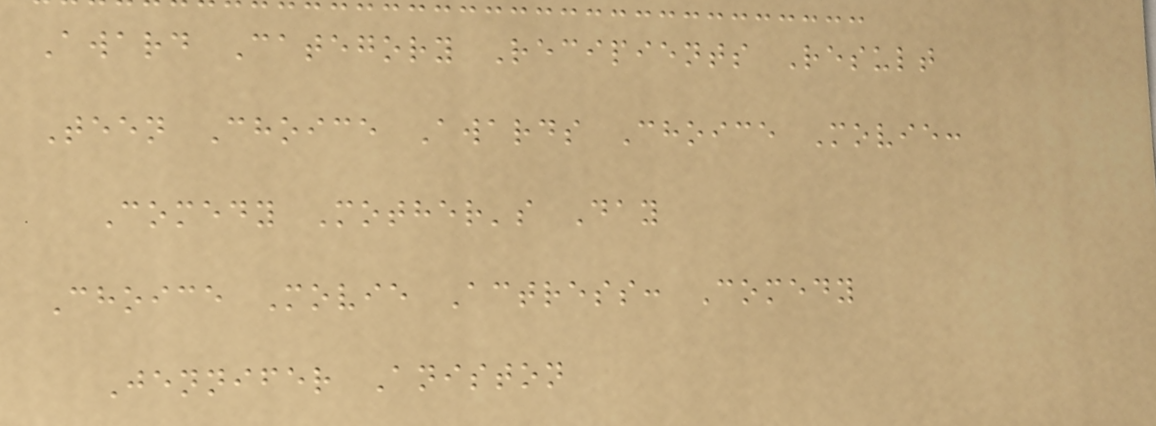Award Category Recipients Result
Teen Choice Awards Choice Movie:
Comedy Mother's Day
Choice Movie Actress: Comedy
Jennifer Aniston
